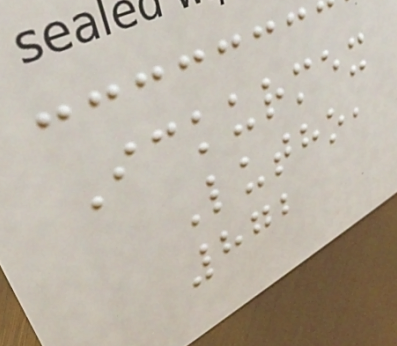Ickurmex
Lutho,
872
